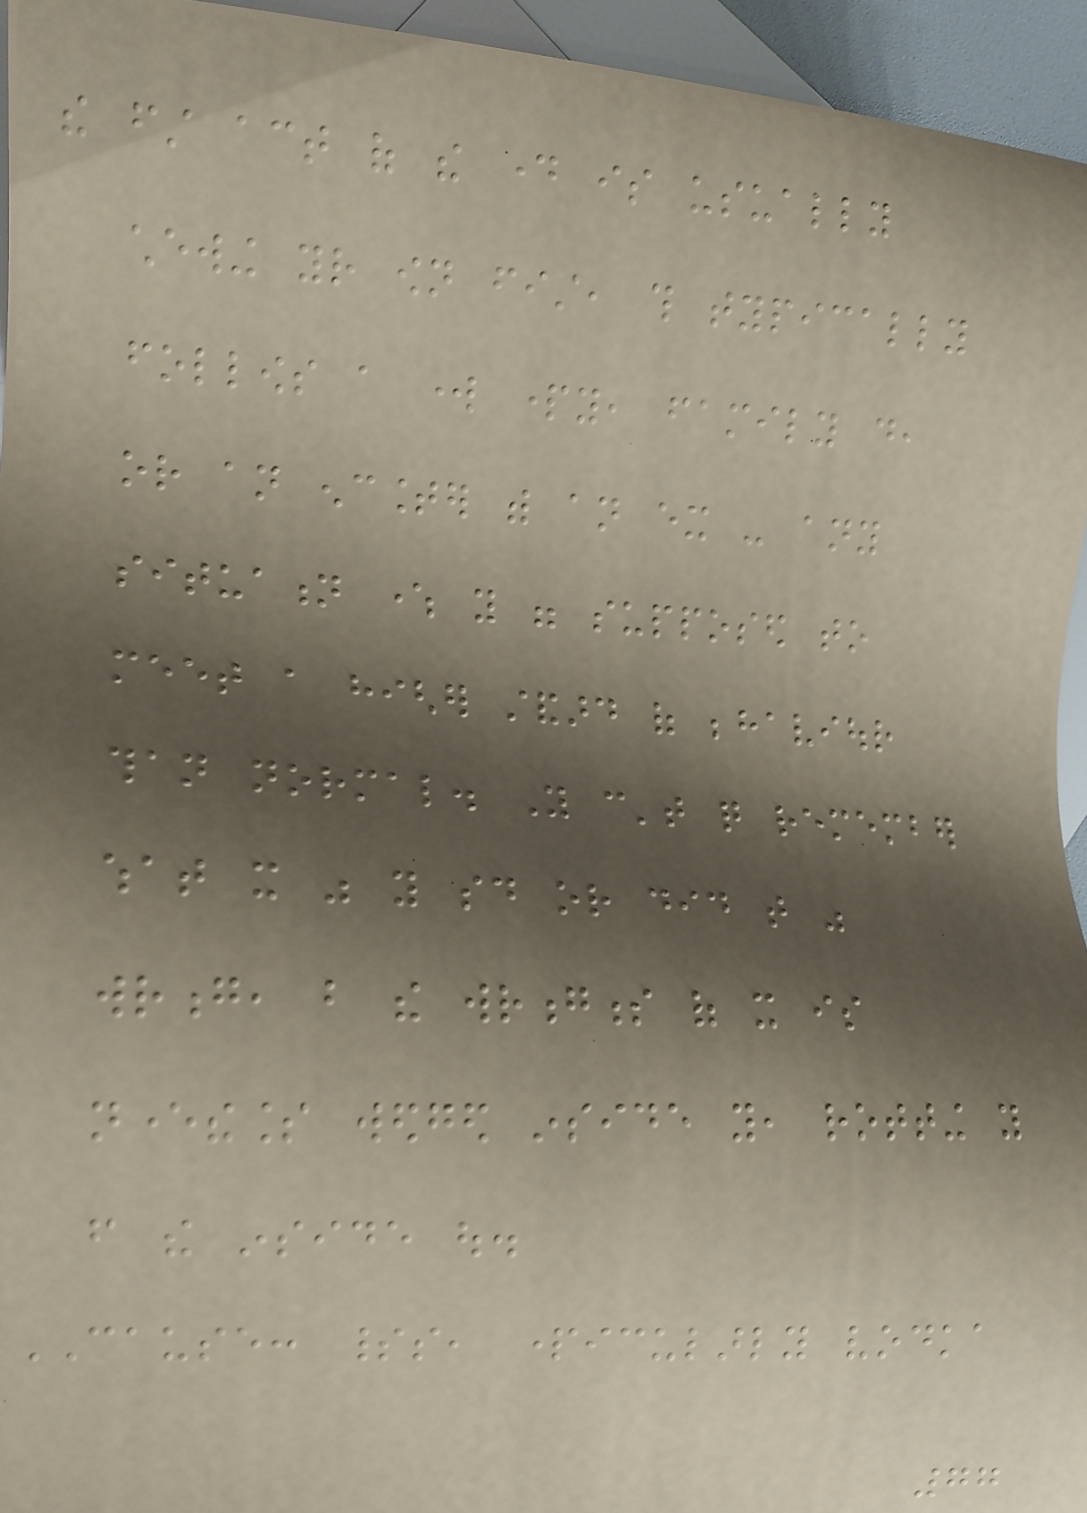the first act of the day is usually
chewing your own fist, this typically
follows a work party, family do,
or an encounter with an ex - any
situation where you were supposed to
meet a higher standard of behaviour
than normal. You can't quite remember
what it was you said or did that was
wrong, but the wrongness of it is
nevertheless wedged inside you, rotting you
from the inside out.
CAUSE: spirits, particularly vodka
77
